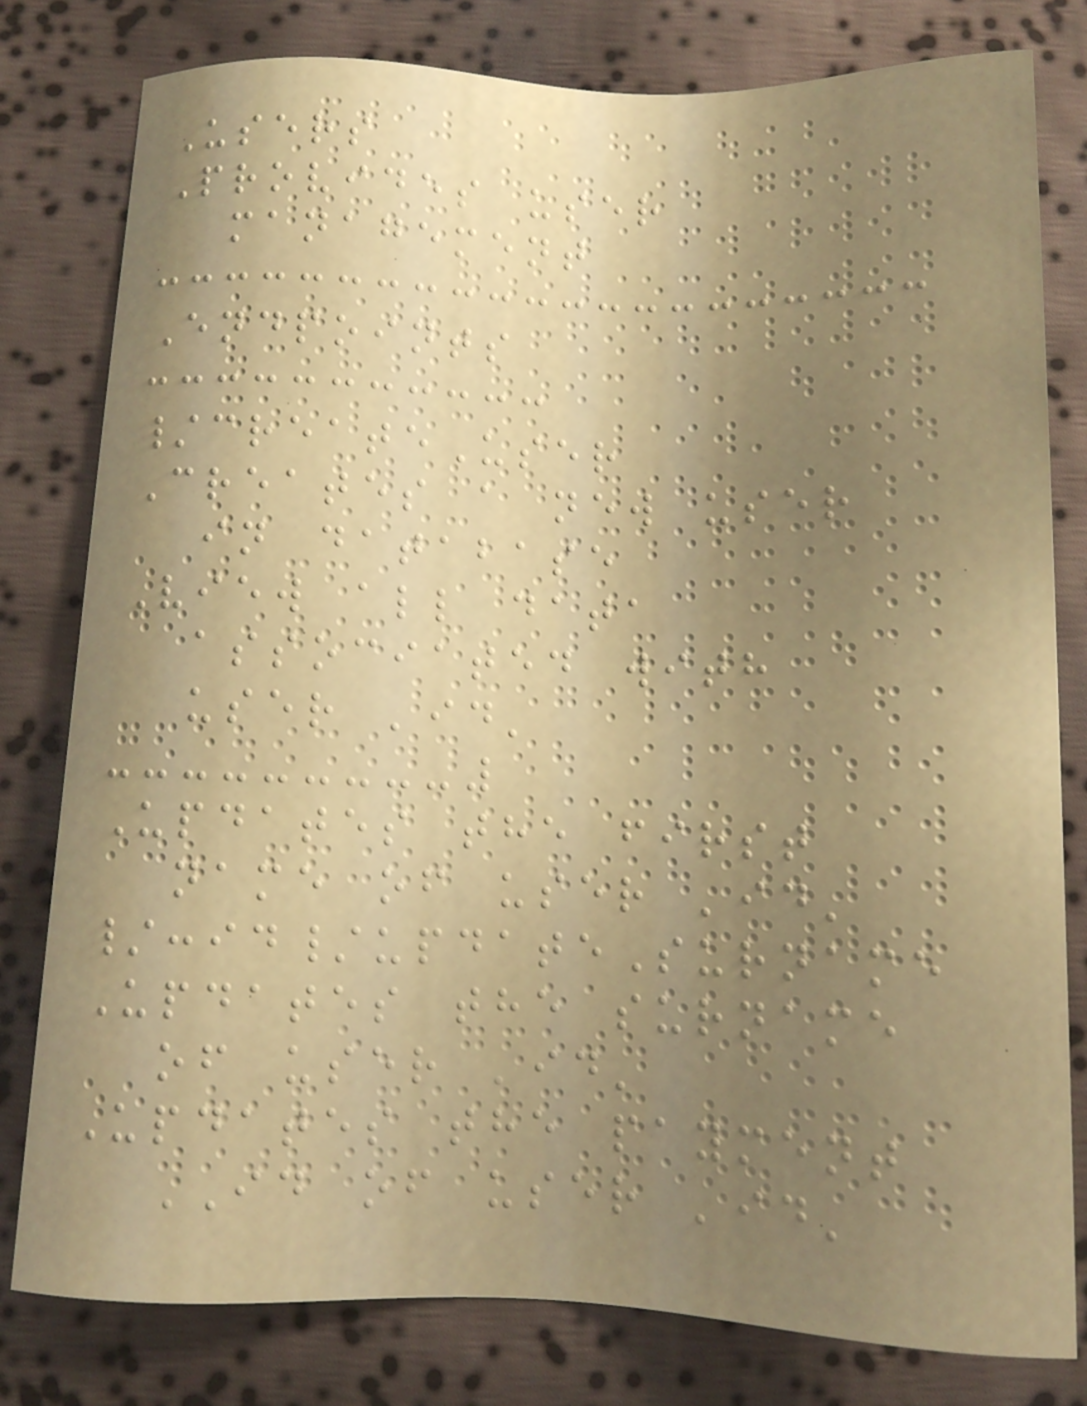Users
Provides user
management
Endpoints
/createUser
Creates a new user
in database
View all data
associated with
user 'id'
Updates the first
name of user 'id'
/:id/updateSurname
Updates the surname
of user 'id'
Updates the payment
ID of user 'id'
